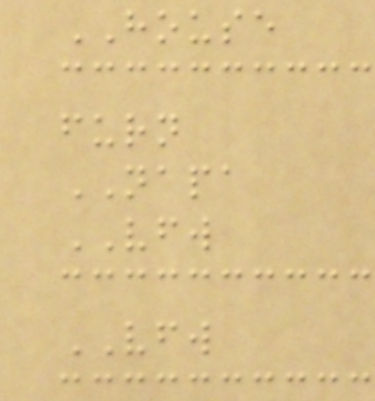HOUSE
furn
NAPA
VFW
VFW
